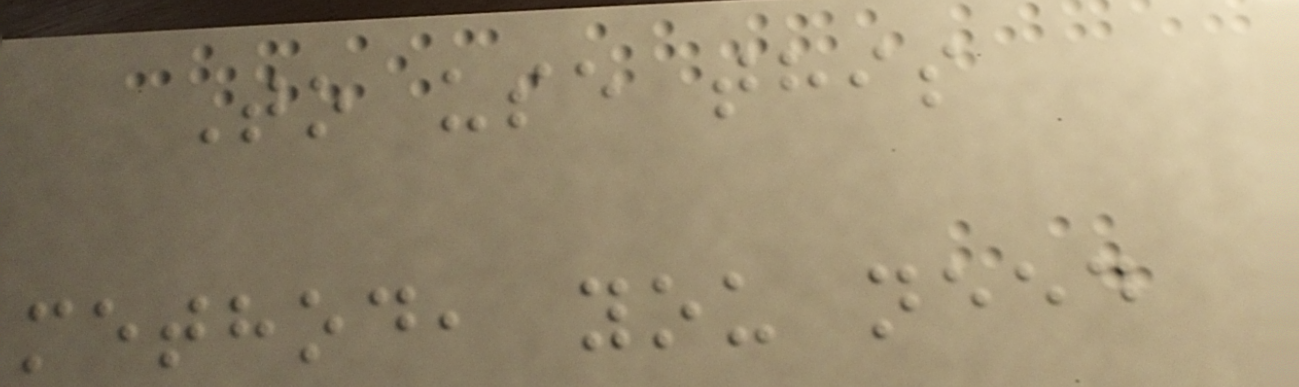To use this
method, you need
